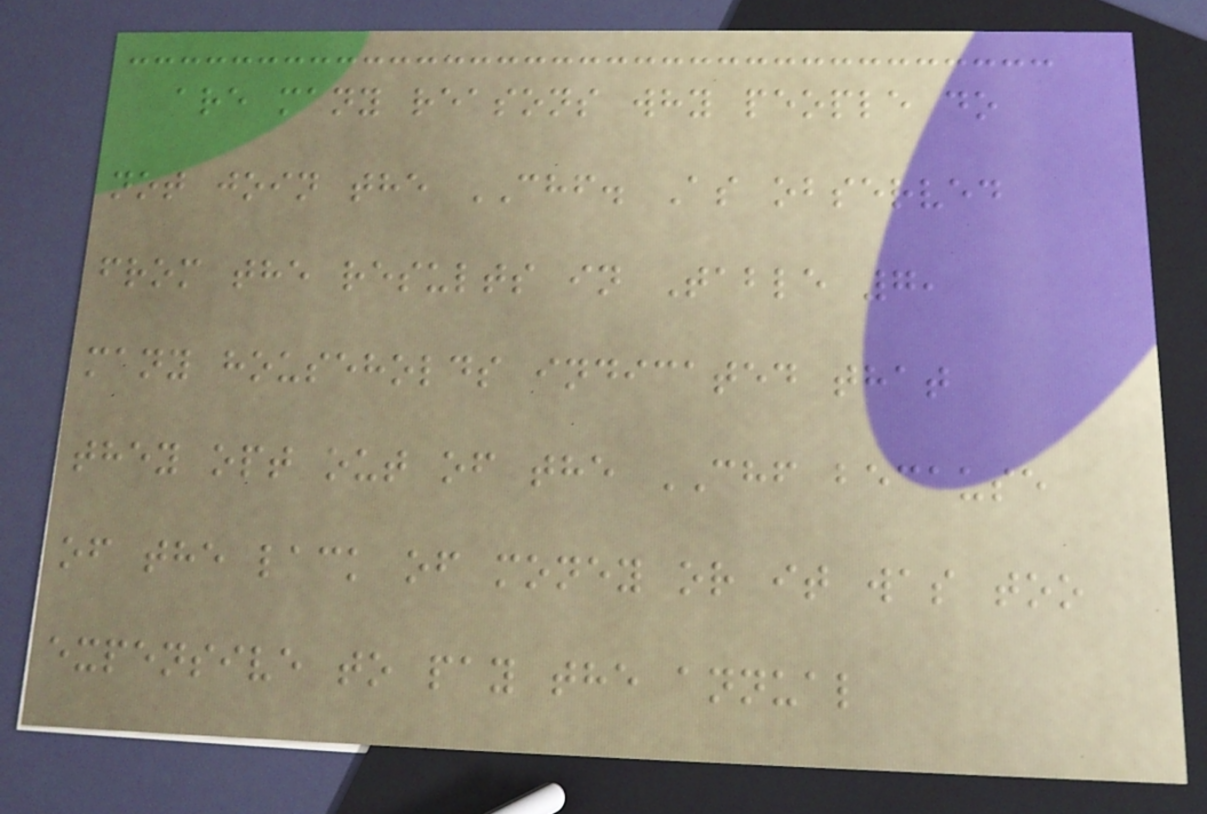are many reasons why people do
not join the CHF. As observed
from the results in Table 7,
many households indicated that
they opt out of the CHF because
of the lack of money or it was too
expensive to pay the annual
